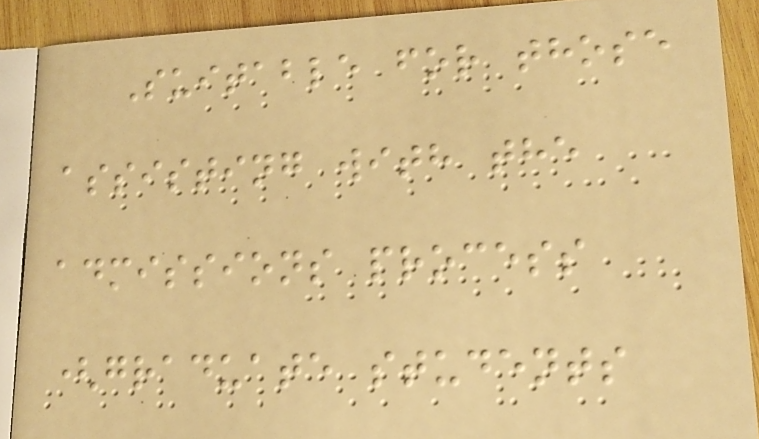Suitable for those
assisting with the
admissions process
(graduate students
